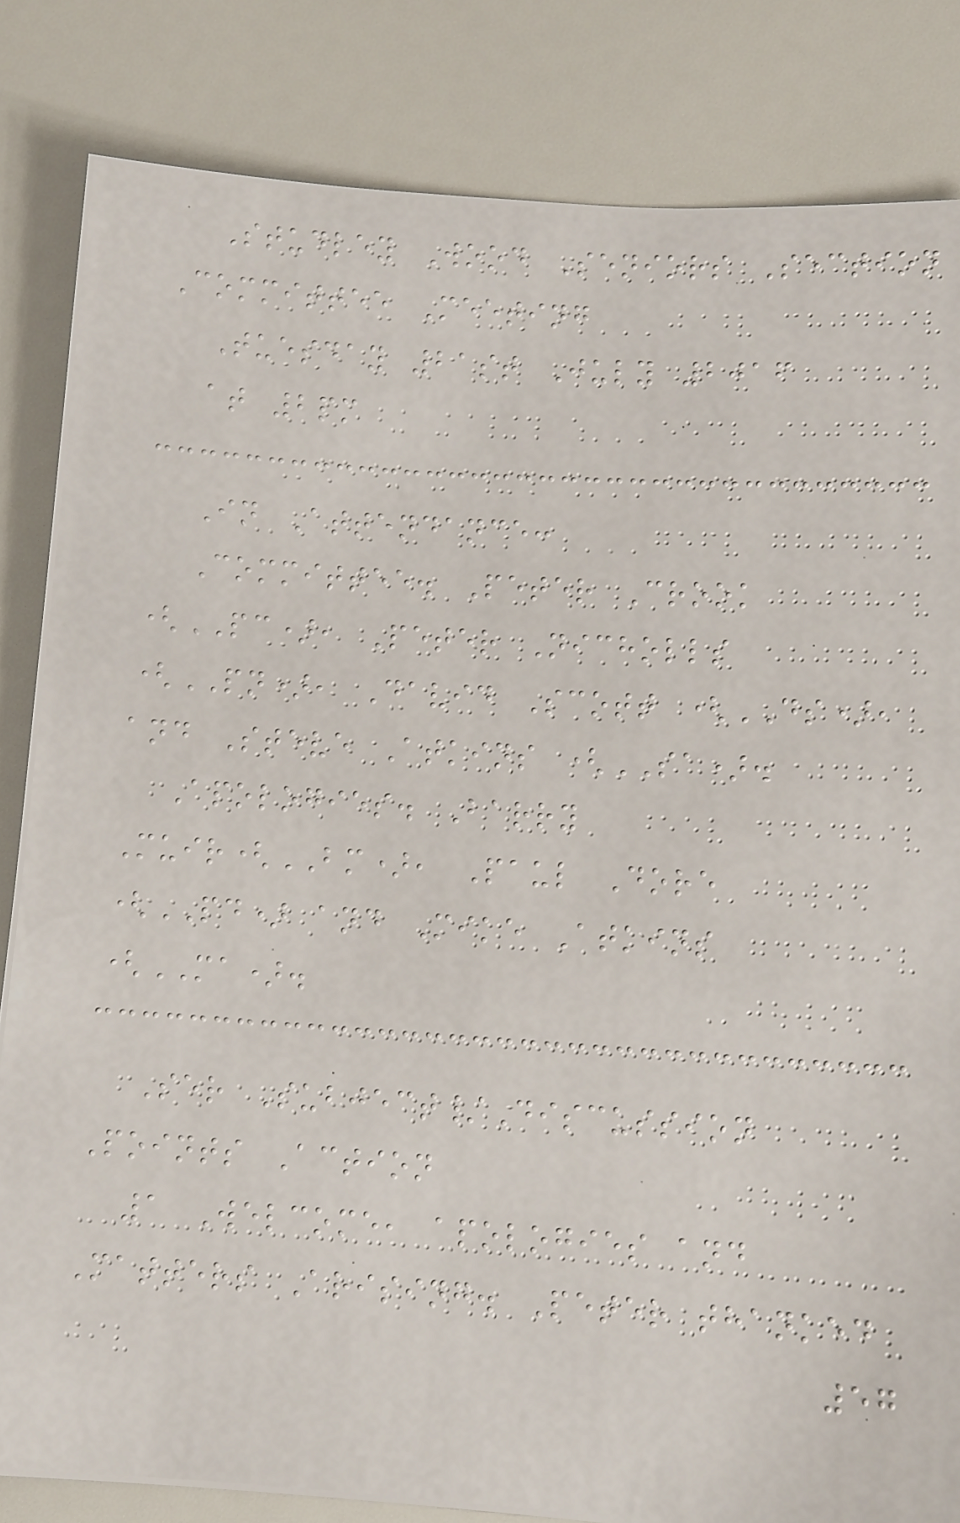Studley Wood Seniors Section
Committee Meeting
Tuesday 21st July 2016
at 2pm
In Attendance:
Committee. Peter Crook
(PC), Peter Nicholls
(PN), David Scott (DS),
and Steve Atkins (SA).
Apologies. Barry
Muir(BM), Paul Dore
(PD) and Mike Atkins
(MA).
Ser Subject/Discussion
Points Action
1 Welcome, apologies and
Matters Arising. Peter thanked
57
